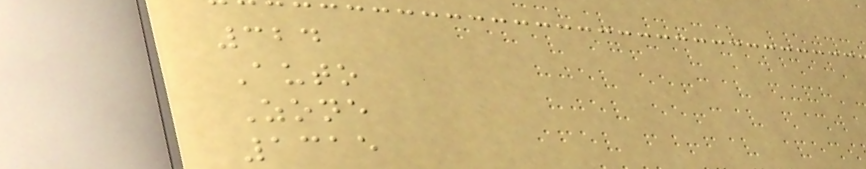324
Auto
Zone
1315
